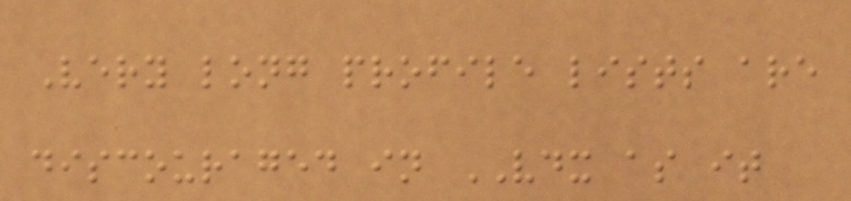Very long profile lists are
discouraged in VDX as it
